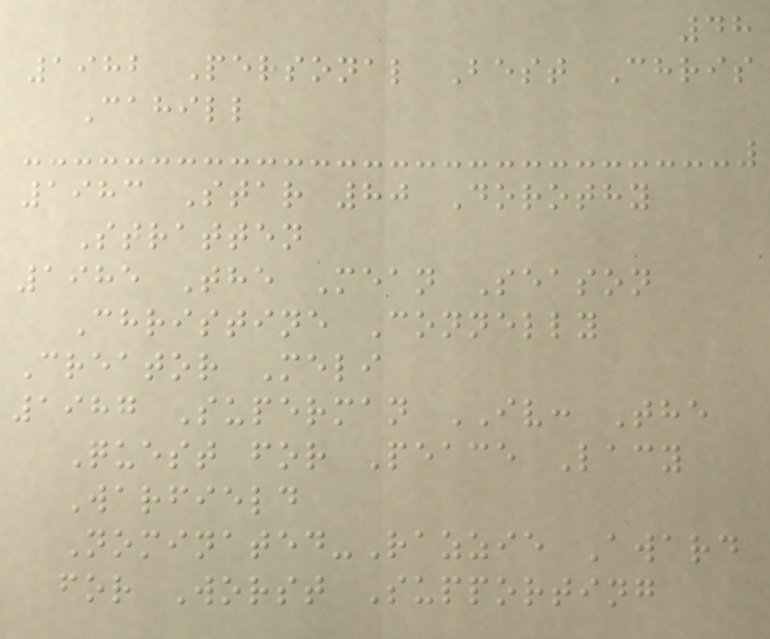48
1982 Personal Best Chris
Cahill
1983 Star 80 Dorothy
Stratten
1985 The Mean Season
Christine Connelly
Creator Meli
1987 Superman IV: The
Quest for Peace Lacy
Warfield
Nominated-Razzie Award
for Worst Supporting
